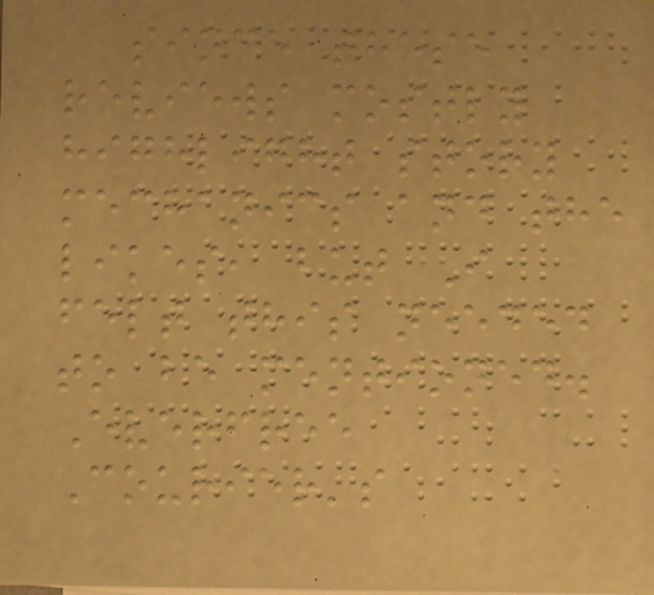since these
reviews mostly
highlight story
mechanics and the
likes, but I
felt this needed
to be mentioned.
Everfree
Courier's
